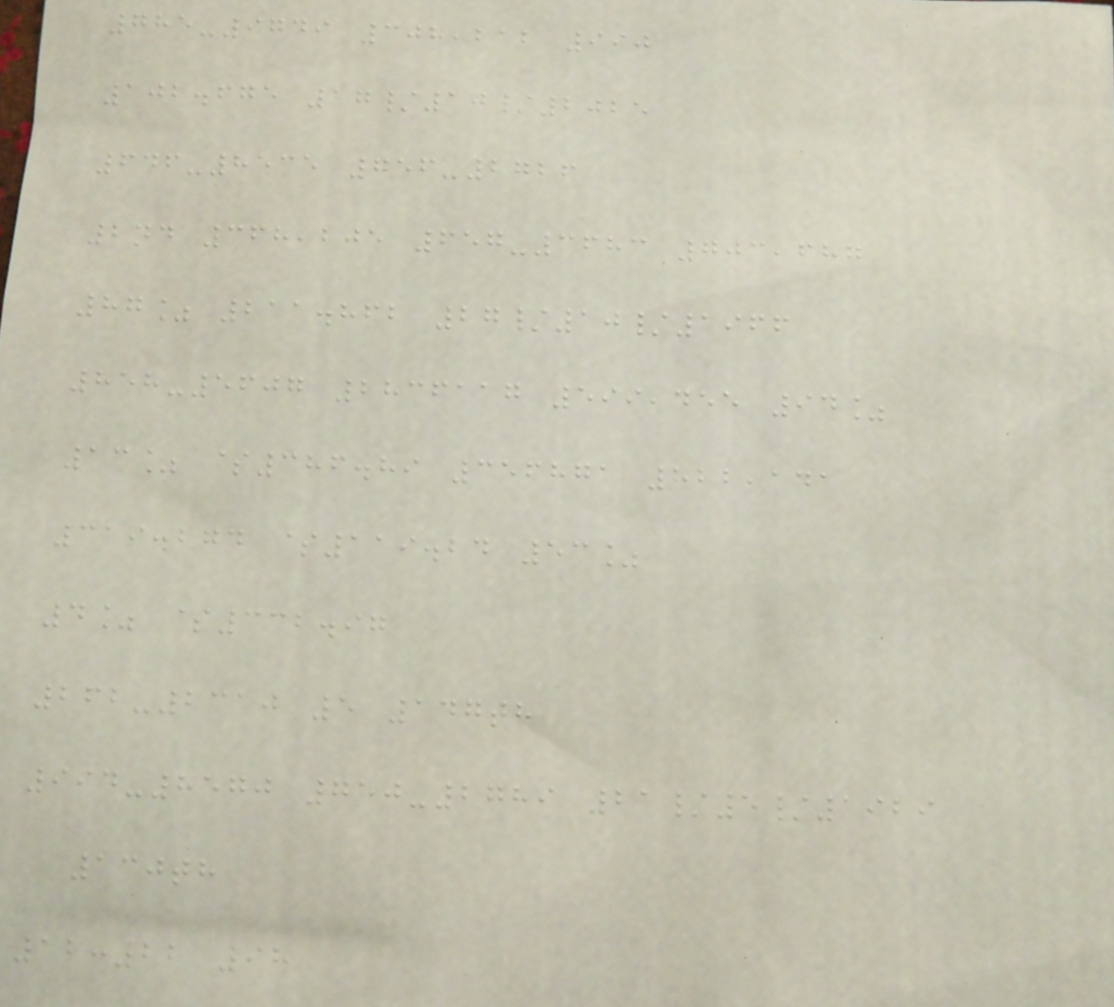785-9749 308,212 990
102.675 17/10/2025
646-8535 756-2726
2nd 368,205 657-3683 703,687
87% 211.862 27/10/1966
858-5607 2836117 599,455 94%
13% $386.89 356871 822,141
319.274 $119.24 53%
4% $332.97
262-2310 5 147th
994-8570 750-2789 21/5/1929
130th
12:22 98
